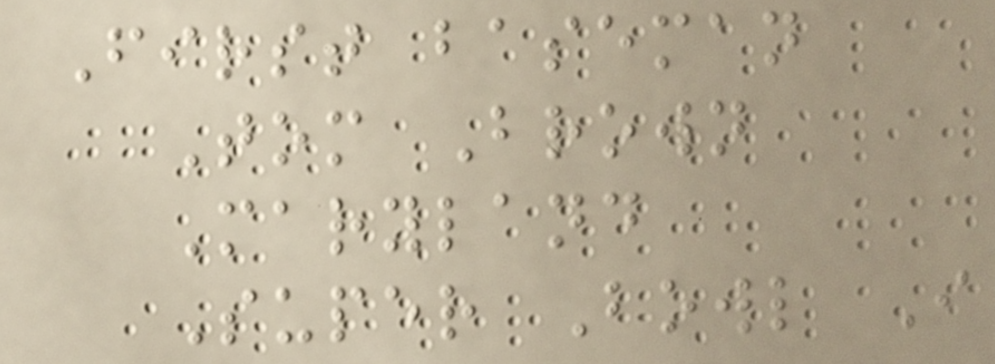First baseman
Tom Brown
Maryland
Super Bowl I
